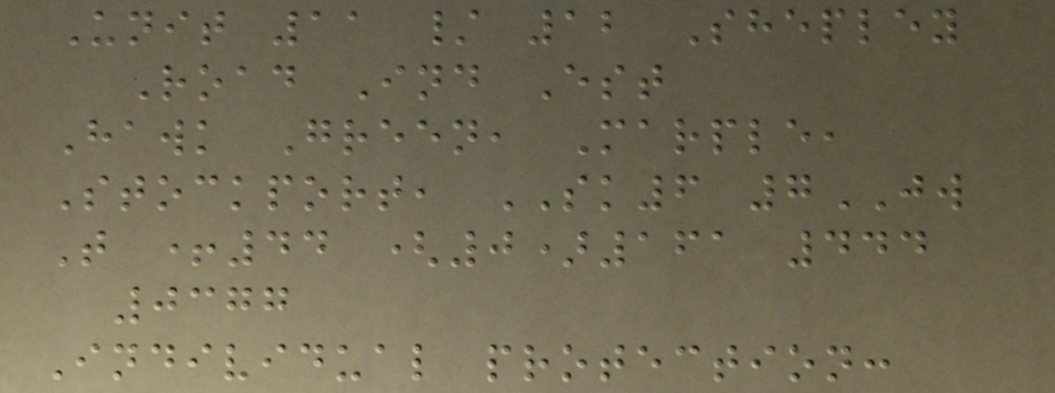Unit 11 / 12 Shepley
Road Ind Est
Hawk Green, Marple,
Stockport, SK6 7JW
T +44 (0)161 444
0377
Individual protection:
